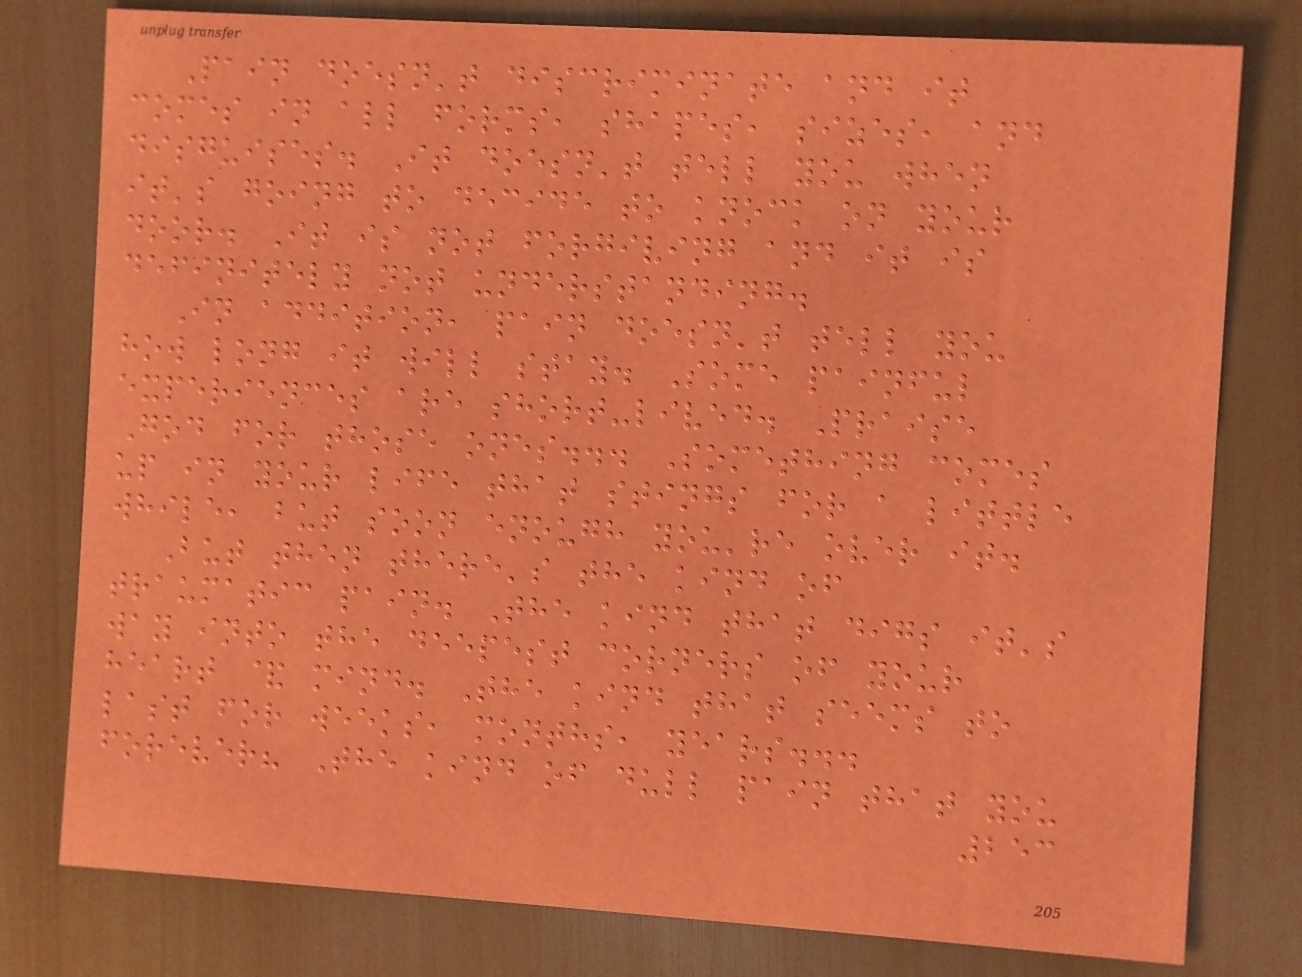Pain doesn't discriminate and it
comes in all forms, shapes, sizes, and
disguises. It doesn't tell you when
it's going to decide to knock on your
door. It is not forgiving and it is
definitely not understanding.
In addition, pain doesn't tell you
how long it will stay. Some painful
experiences are short-lived. Praise
God for those ones... Something comes
up in your life that stings for a little
while, but soon enough you're over it.
But then there's the kind of
traumatic pain. The kind that digs it's
way into the deepest corners of your
heart & mind. The kind that seems to
last for weeks, months, years...
forever? The kind of dull pain that you
253
